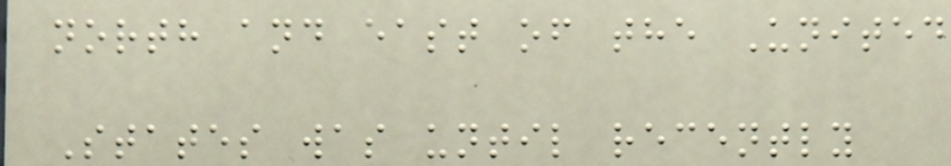north and east of the United
States was until recently
